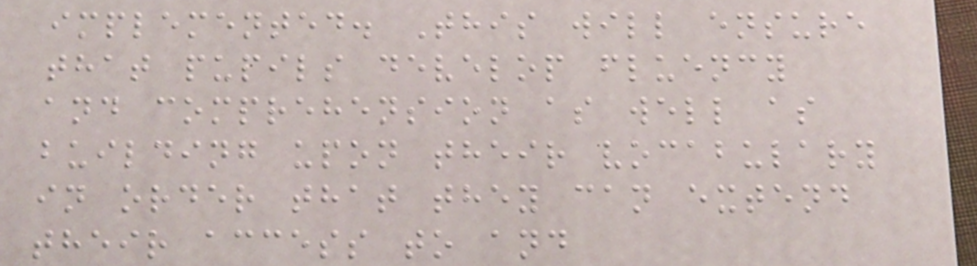implemented. This will ensure
that pupils develop fluency
and comprehension as well as
building upon their vocabulary
in order that they can extend
their access to and
